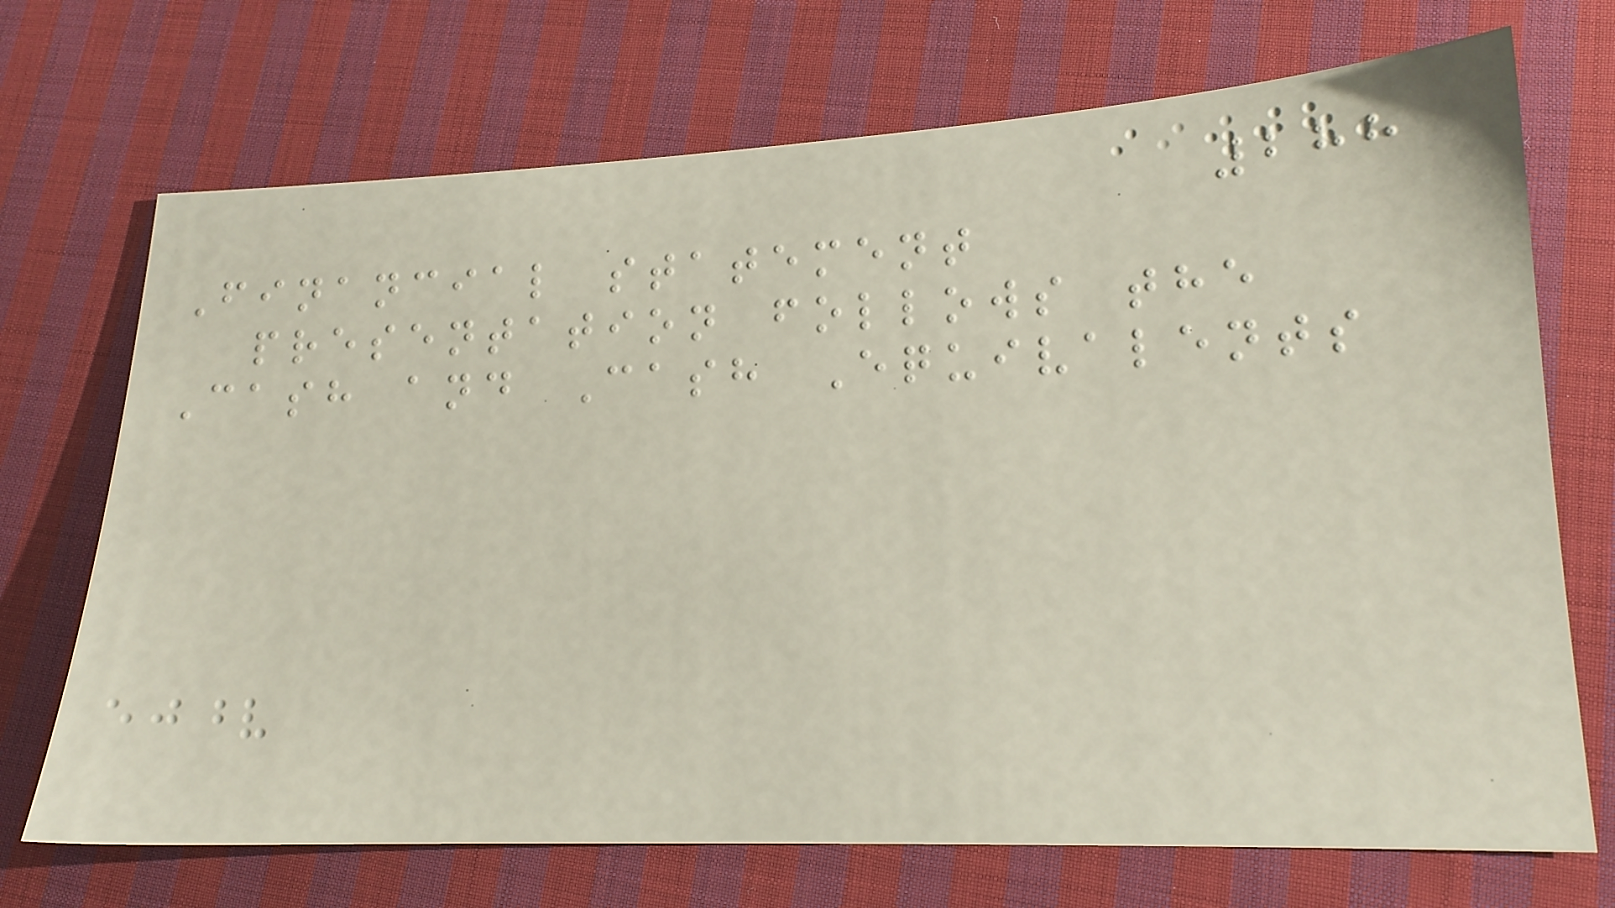288
Financial statement
presentation follows the
Cash and Cash Equivalents
